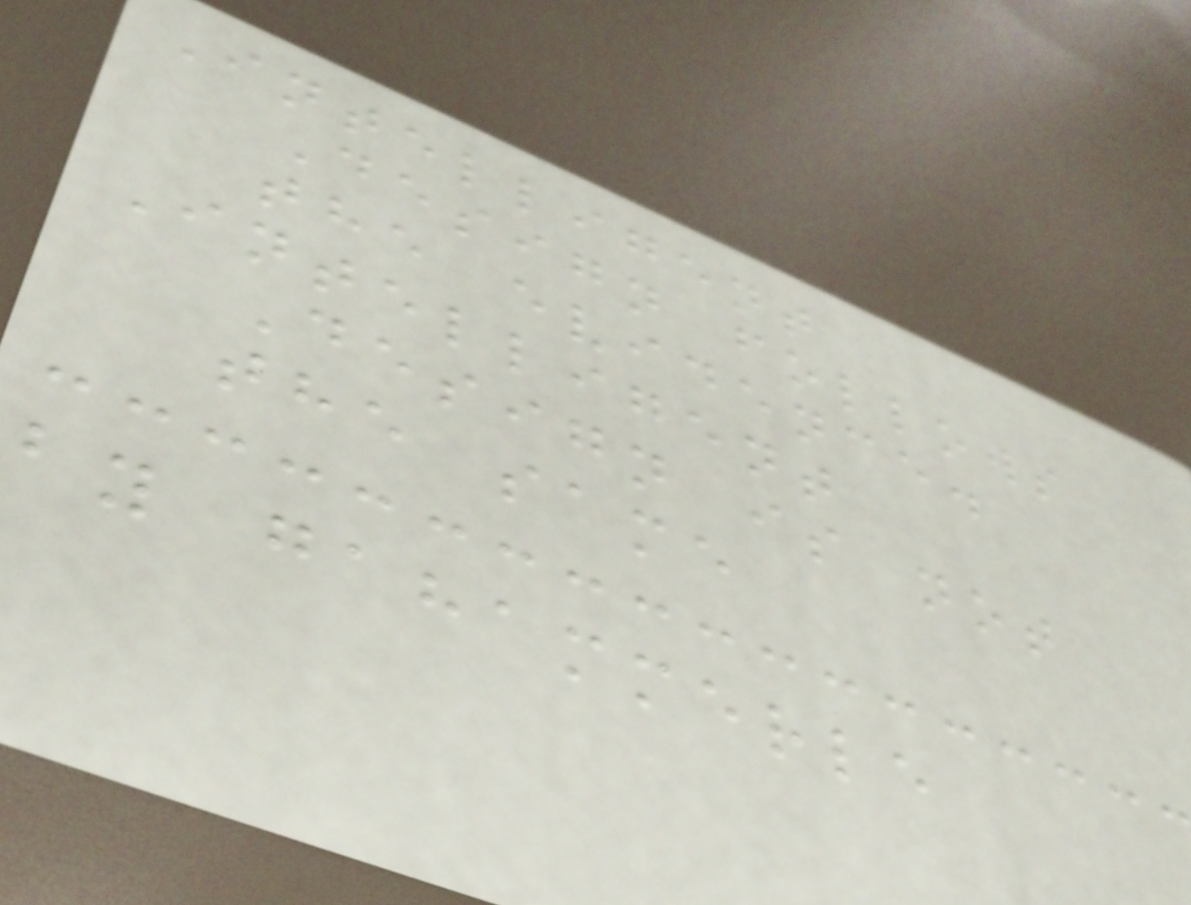Intelligent
Design follows
the evidence.
Intelligent
Design is not
the same
by gahammerle
